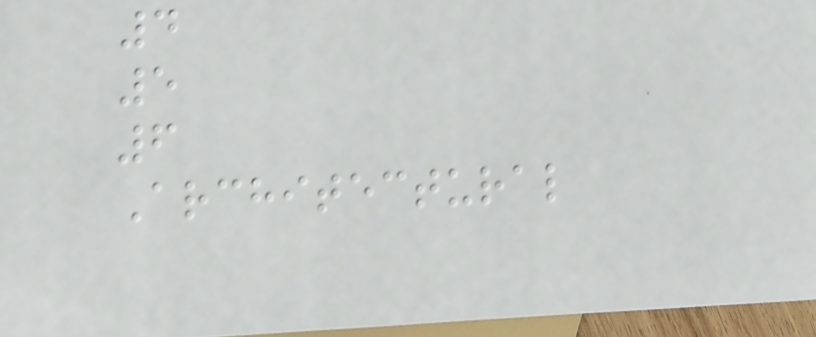4
5
6
Architectural
